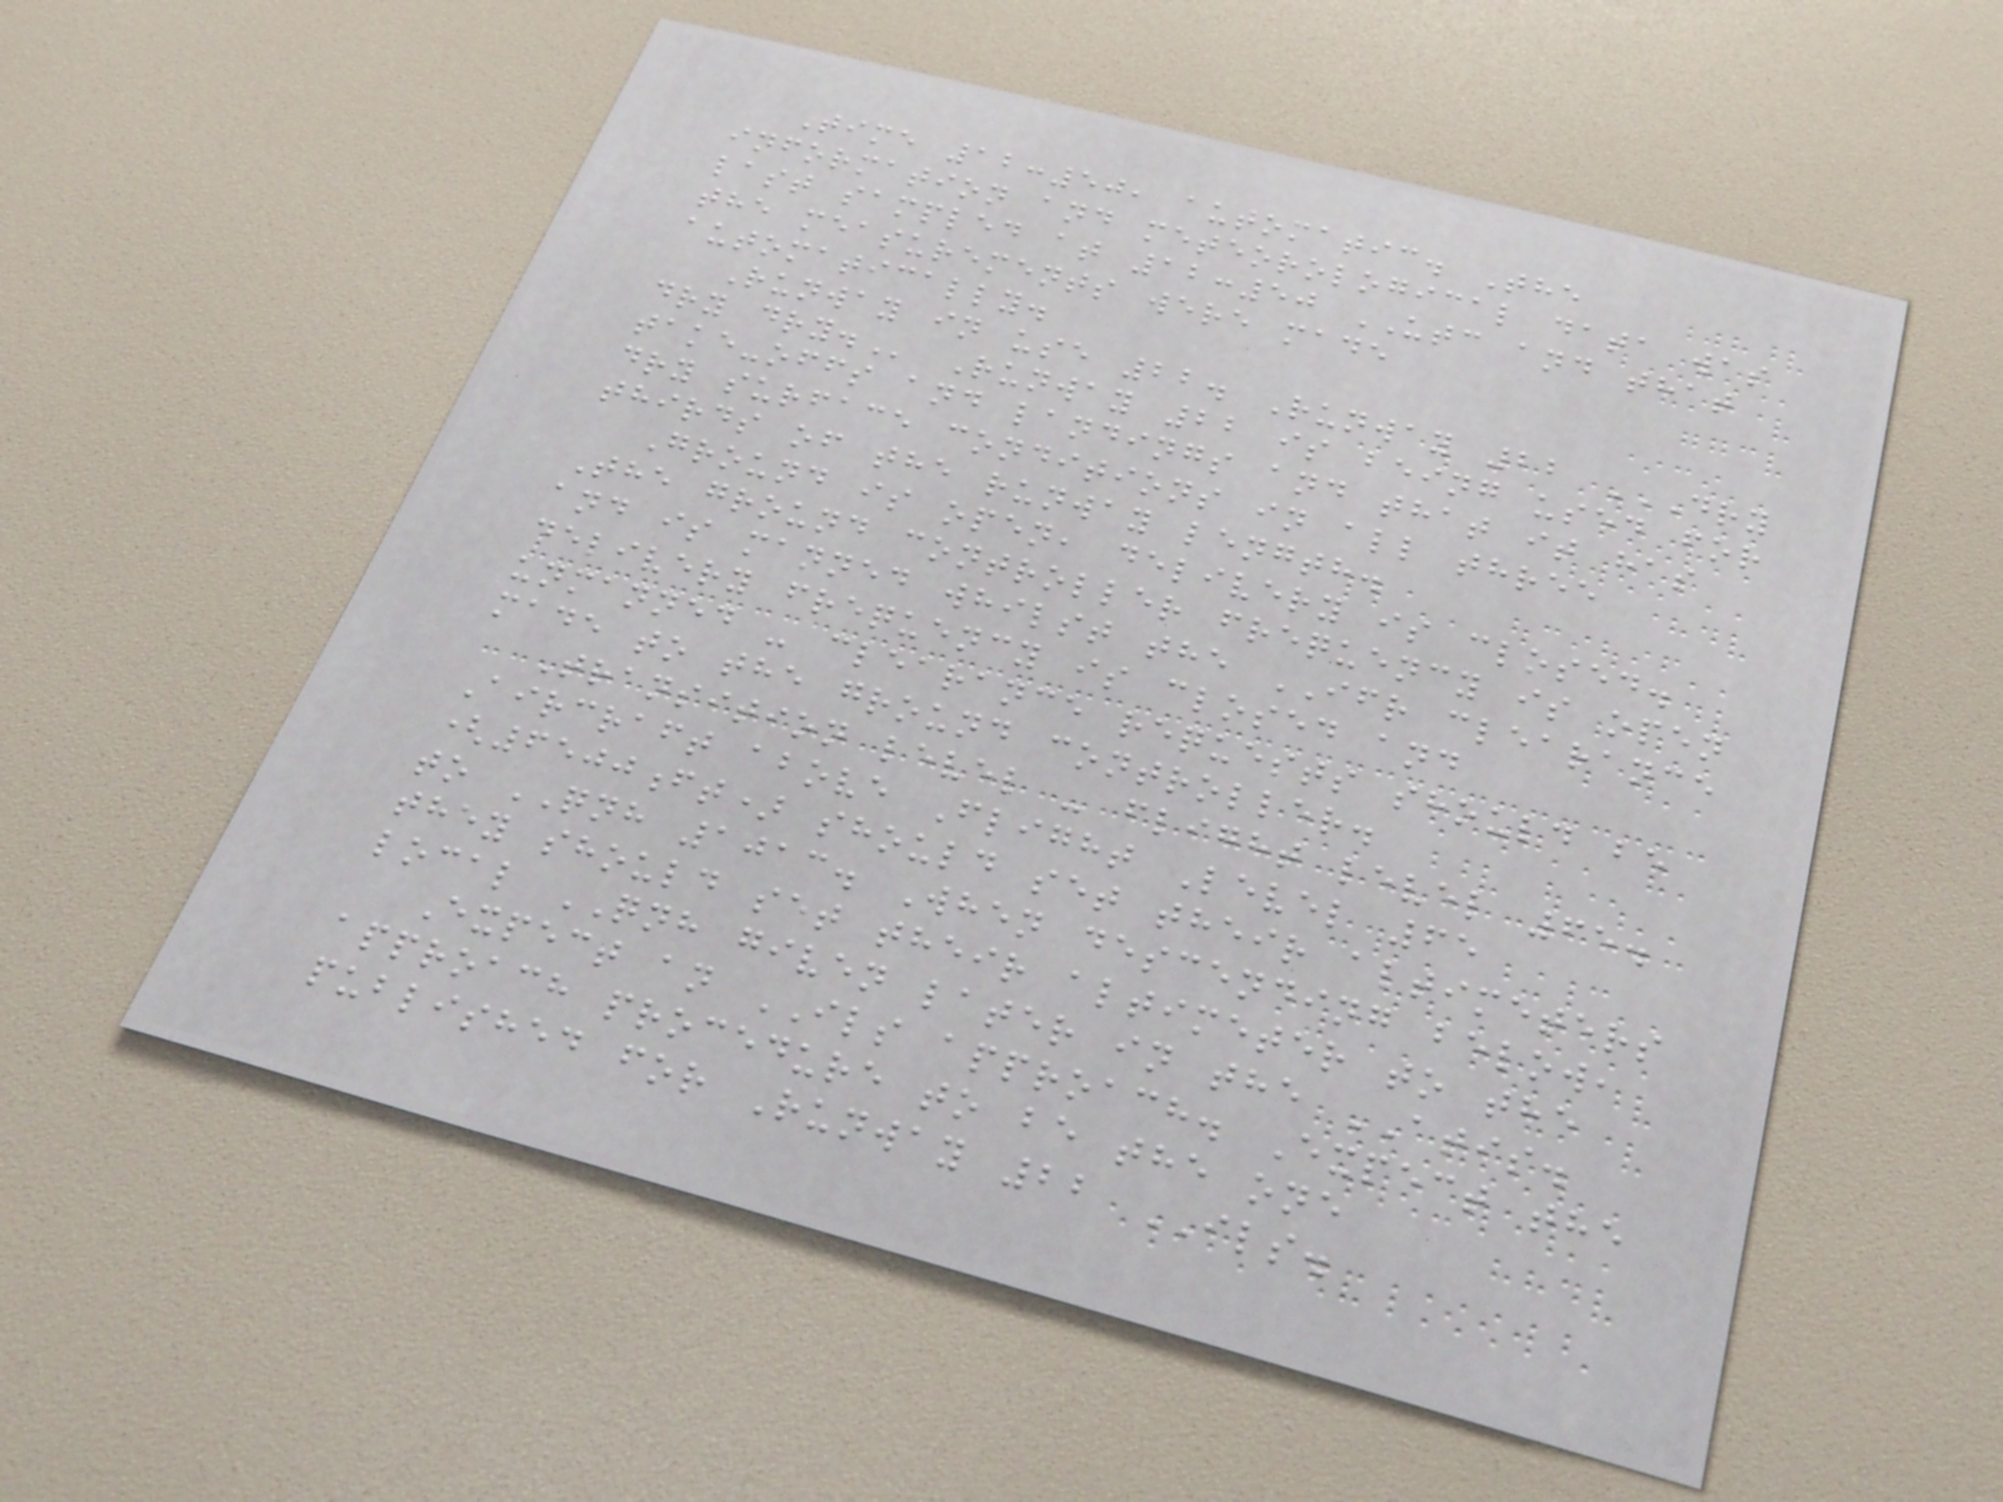Time 12:50, automatic. The
information and meteorological data was
last sampled at 12:50 UTC and that
the measurements were made
automatically.
Runway in use 22. Runway 22 DRY
DRY DRY. Runway 22 is being used for
take-offs and landings and that it has
dry surface conditions in all three
thirds of the runway length.
Ground is open, delivery is closed.
The ground controller frequency is open
and is manned whilst the IFR clearance
delivery frequency is closed and
unmanned - clearance requests should be
made to the ground controller.
Transition level - flight level 65.
Aircraft above Flight Level 65
(6500ft) should set their altimeters
to QNH 1013. When descending below,
they should set their altimeter to the
local QNH given later in the ATIS.
Expect an ILS approach. Expect the
approach procedure to be the one
published for Runway 22 ILS.
